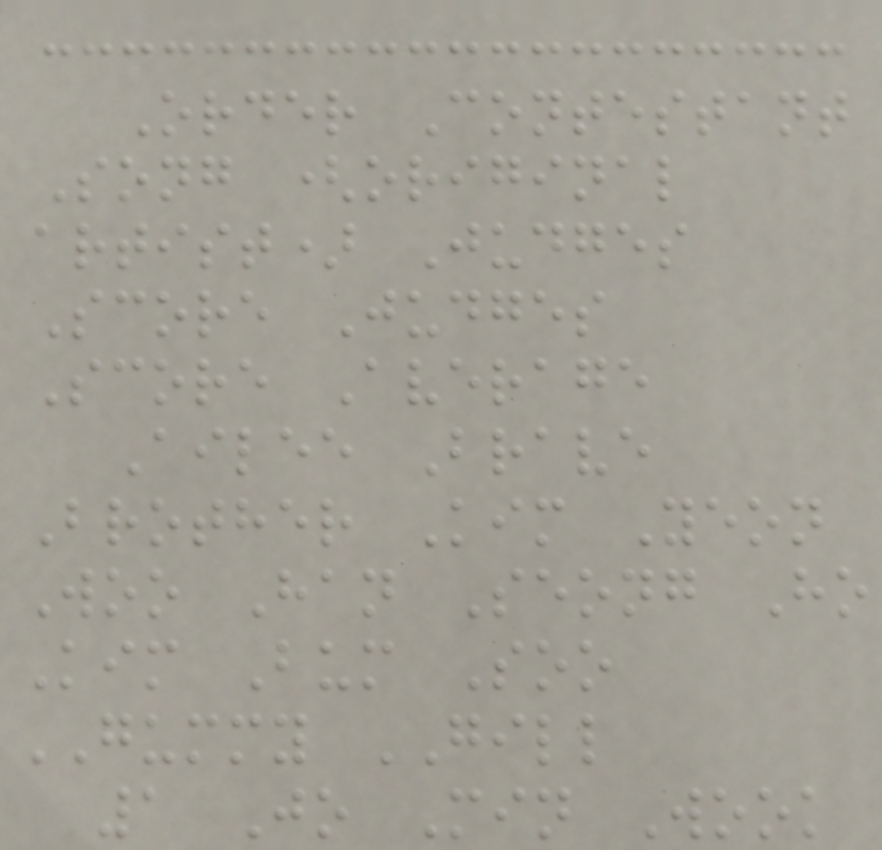Order Contestant
Song (original
artist) Judges
Score Judges
Score Average
Ailee Brave
Brother Kim Yeon
Woo Han Seong Ho
Kim Bum Soo
GUMMY GILL
1 Jo Min Wook
